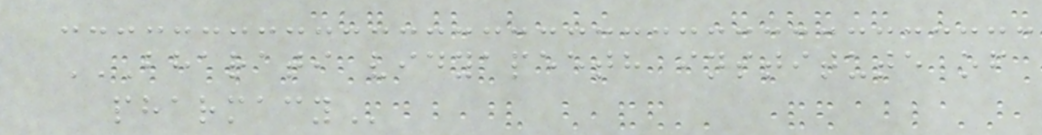BHARATI VIDYAPEETH INSTITUTE OF
PHARMACY
